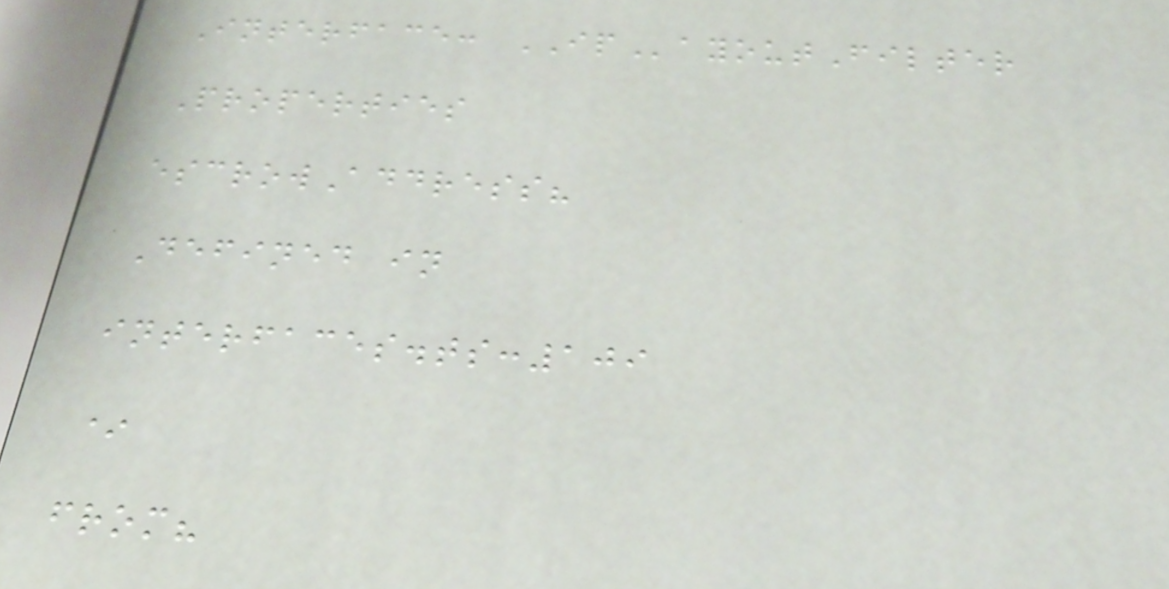Interface: IPayoutFilter
Properties
escrowAddress?
Defined in
interfaces.ts:109
*
from?
